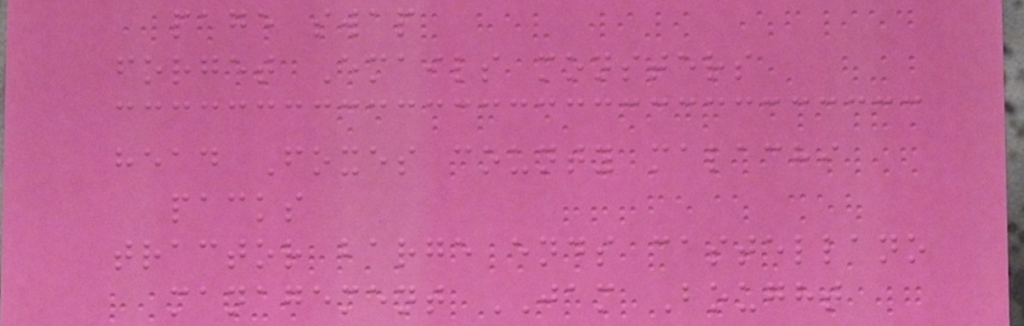page swap
forget Emails monsters
head Foxes county malachi
packs
tractor barge ends castellano
management JAM Bought
